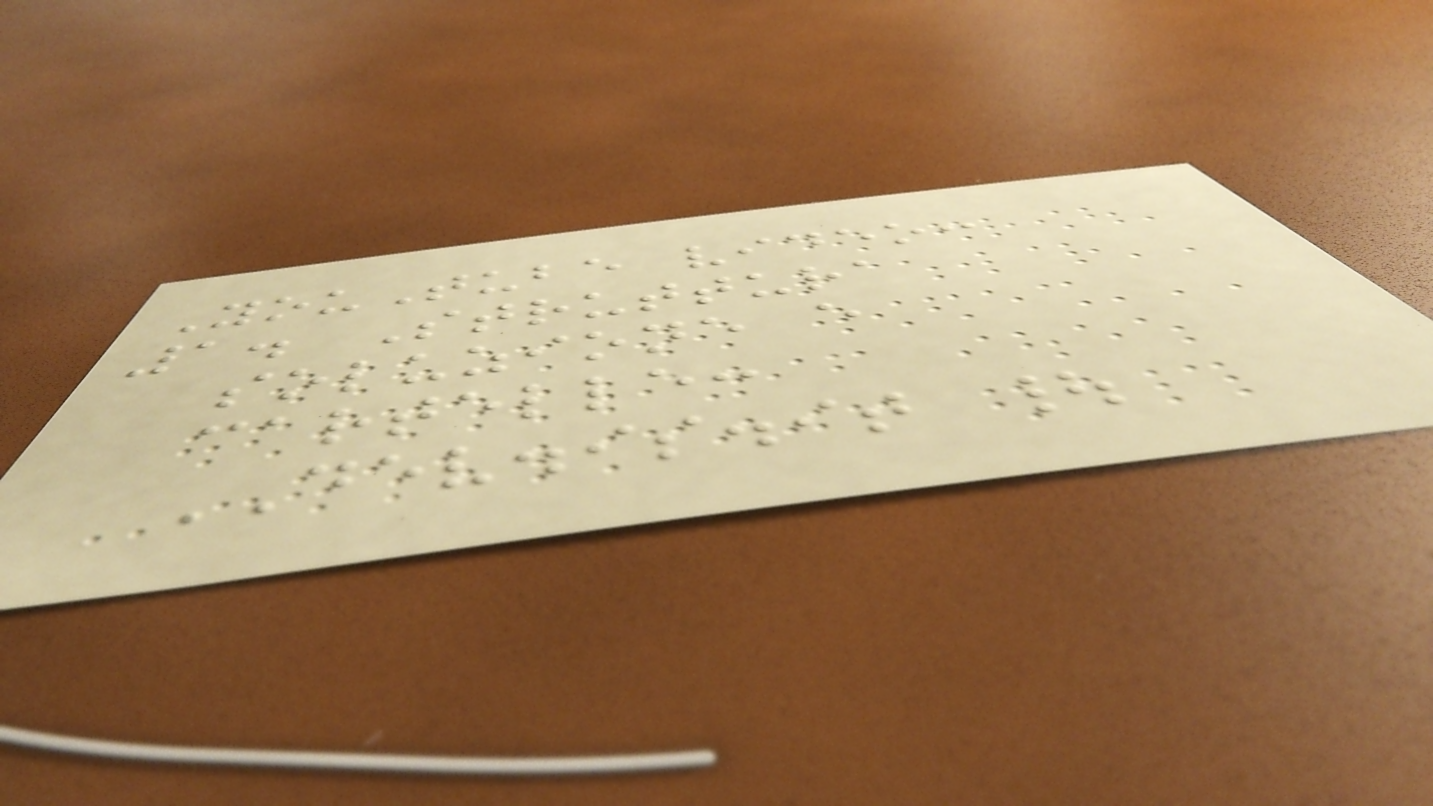YouTube video:
1. Struttura
soluzione e
cartelle:
DEV.is.it |
